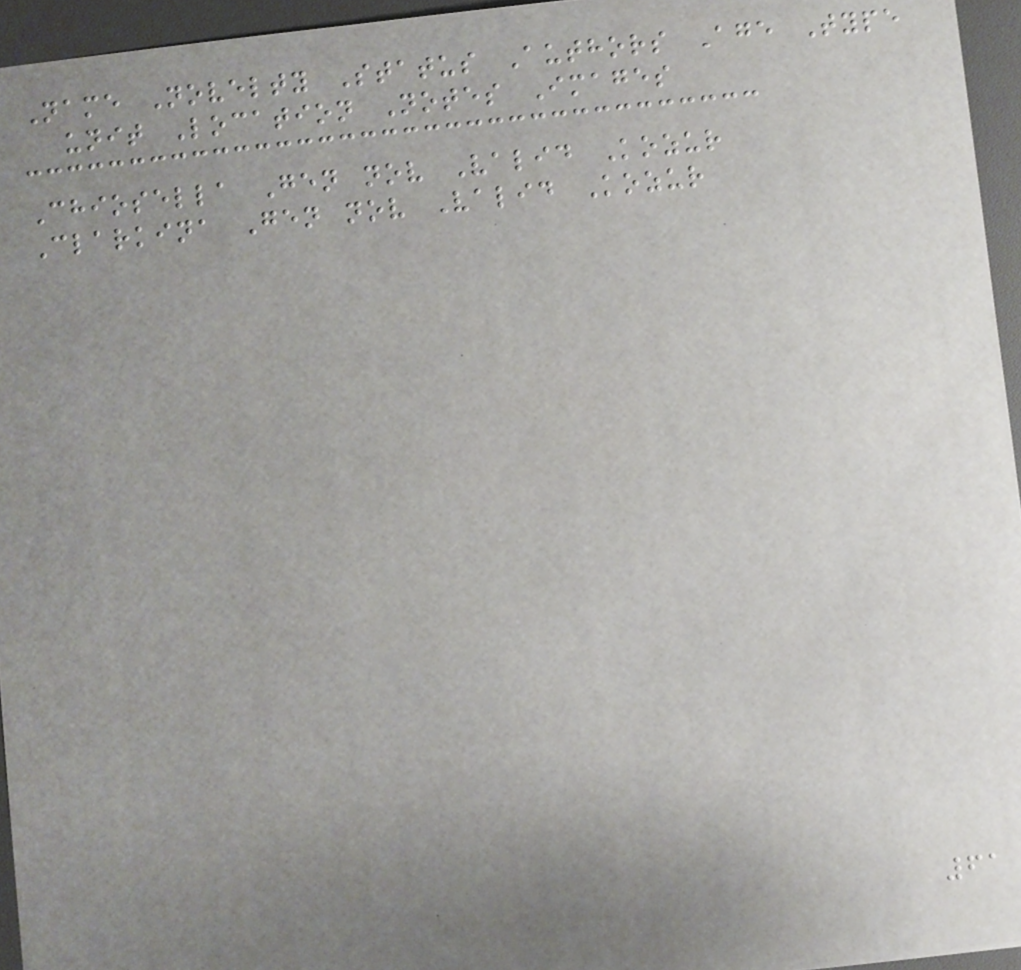Name Novelty Status Authors Age Type
unit Location Notes Images
Chiosella Gen nov Valid Kozur
Clarkina Gen nov Valid Kozur
61
